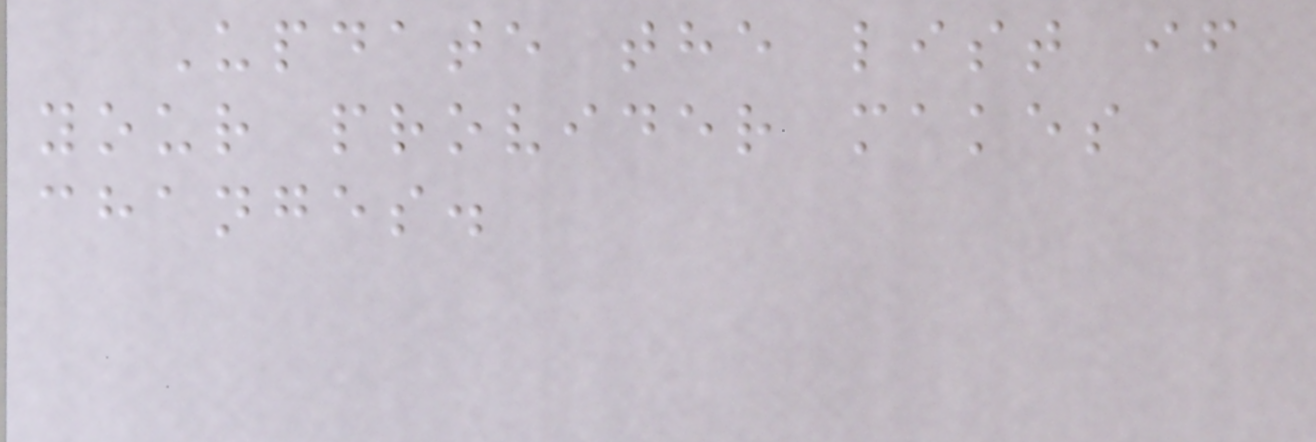Update the list if
your provider makes
changes.
